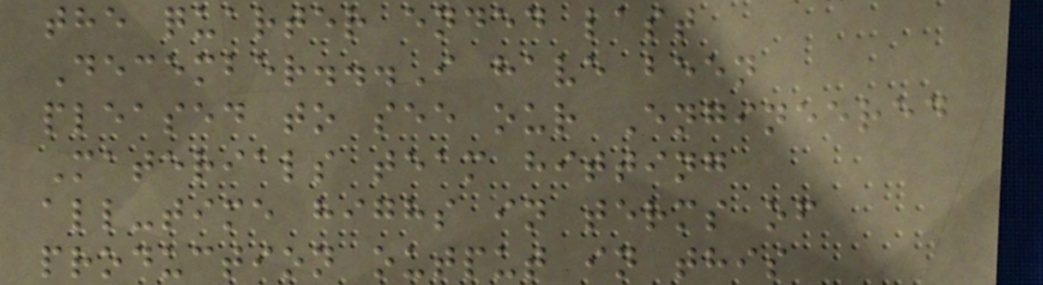the quarter ended last
December...I have been
pleased to see our Engineered
Materials team hitting
all-time highs in terms of
production output in this
